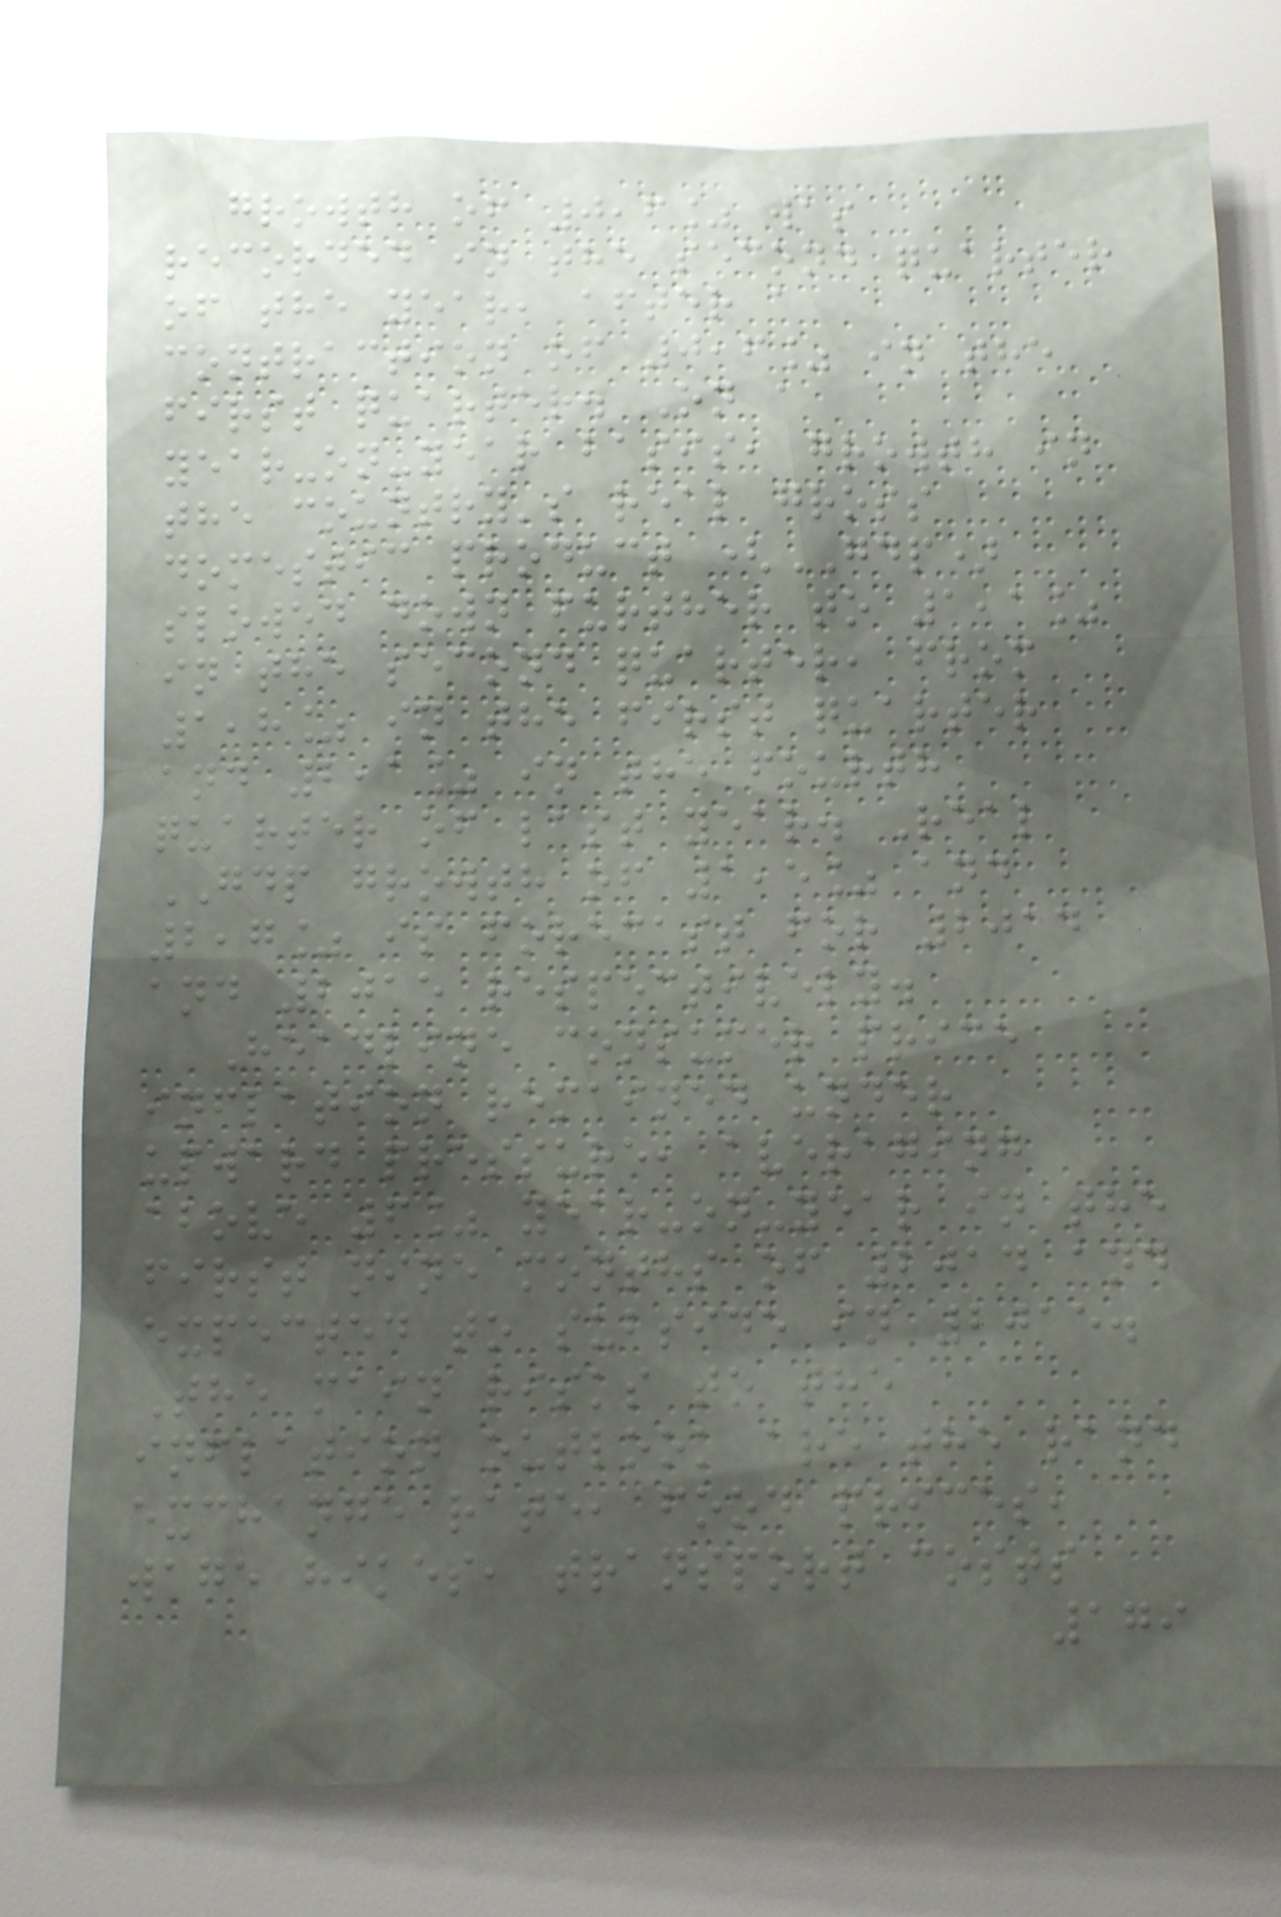growth of 0,6% was
recorded in the second quarter
of the year, after a
contraction of 0,6% in the
first quarter. On a
year-on-year basis, growth in
the country's real gross
domestic product (GDP)
slowed down further to 1,1%
in the second quarter, from
1,8% in the first quarter
and 2,1% in the fourth
quarter of last year. Real
GDP growth of 1,5% and
2,7% is forecast for 2014
and 2015 respectively.
Headline consumer price
inflation remained under
upward pressure, averaging
above 6% year-on-year in the
first nine months of 2014 and
expected to subside in 2015.
The main risks to the
inflation outlook are the rand
exchange rate, food prices,
wage hikes, transport costs
179
